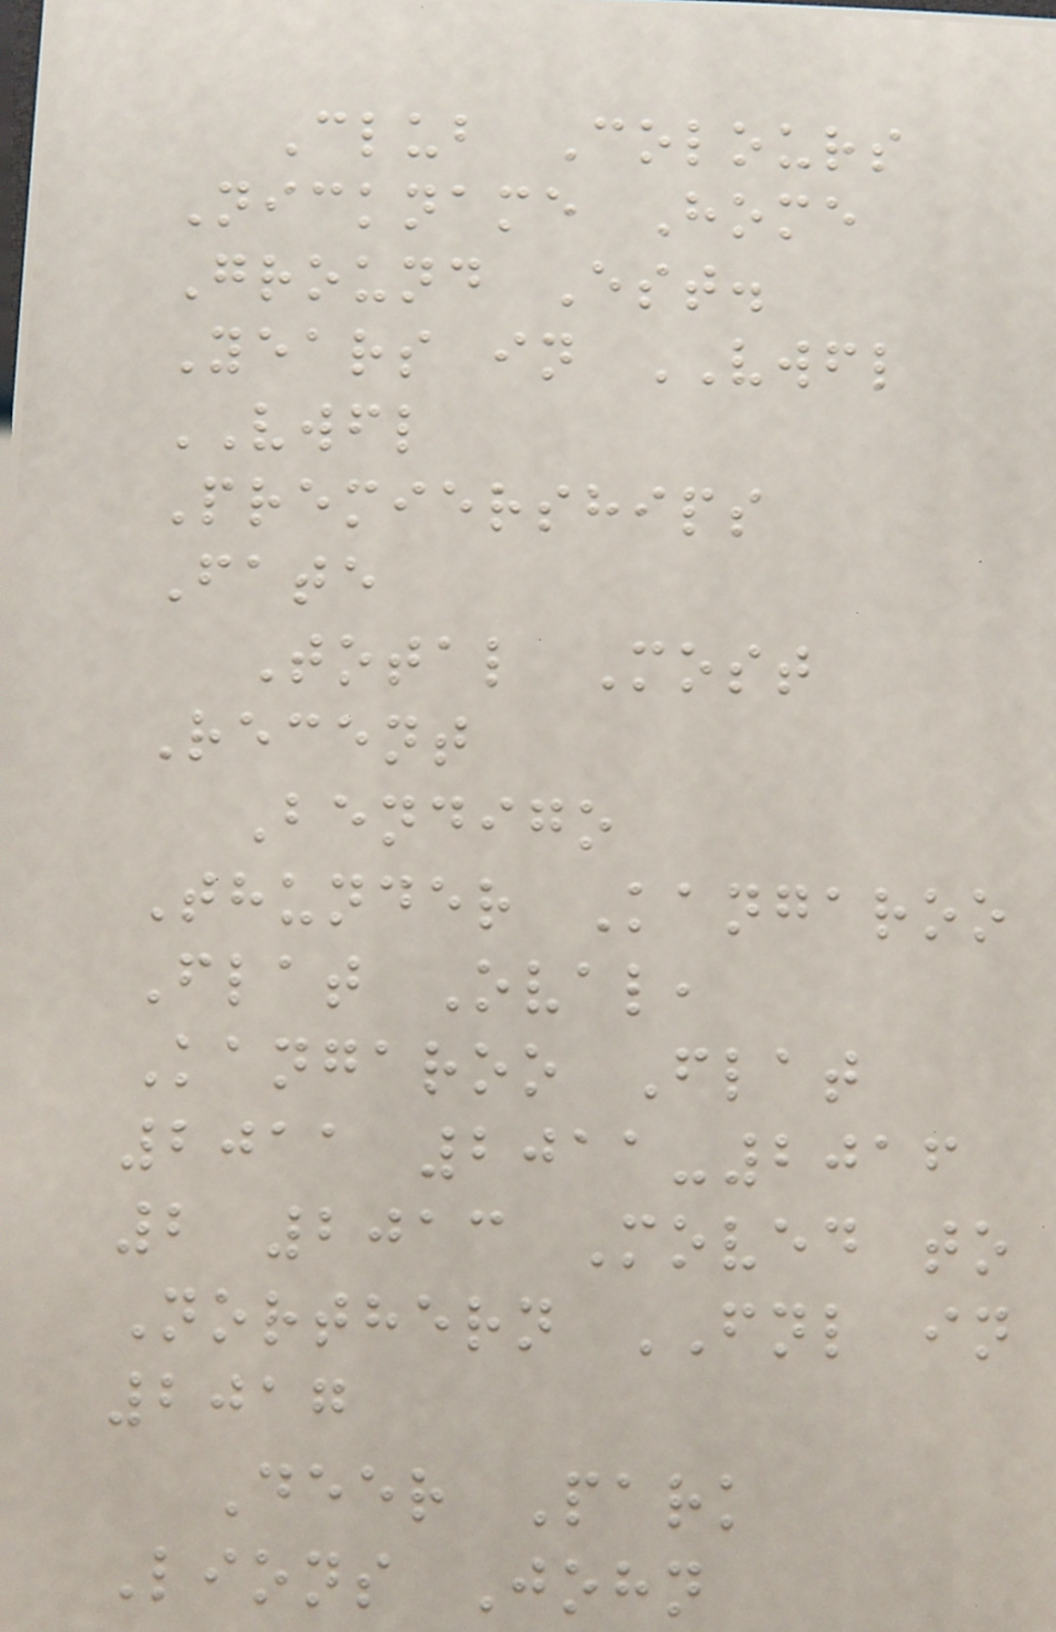Club Colours
Nickname Home
Ground Est.
Years in VWFL
VWFL
Premierships
Fate
Total Most
Recent
Bendigo
Thunder Kangaroo
Flat Oval,
Kangaroo Flat
2011 2011-2016
2 2013 Moved to
Northern FNL in
2017
Deer Park
Lions John
